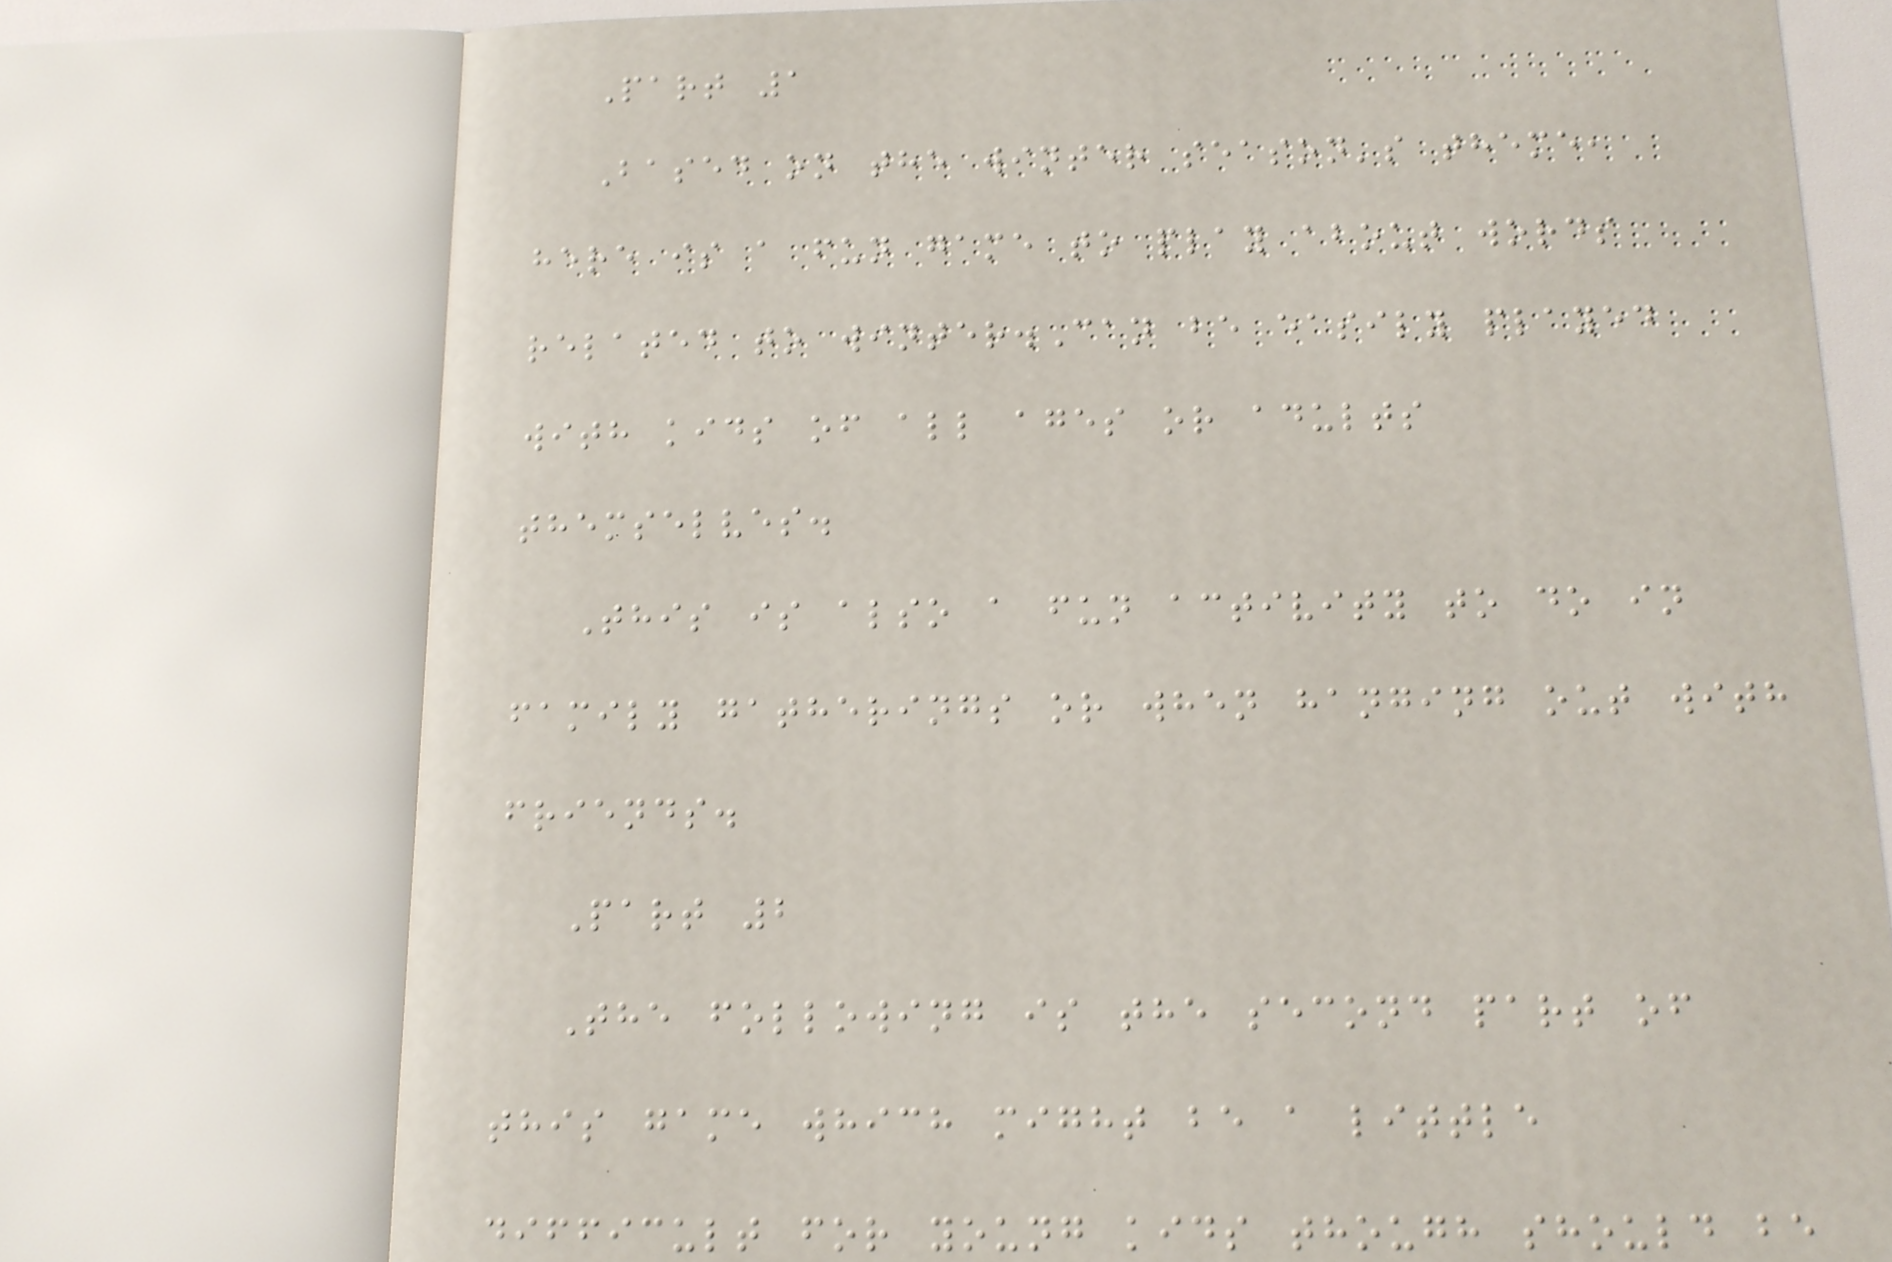Part 1
Based on the winter season's theme,
here is a fun game to play about words
related to winter.Can be easily played
with kids of all ages or adults
themselves.
This is also a fun activity to do in
family gatherings or when hanging out with
friends.
Part 2
The following is the second part of
this game which might be a little
difficult for young kids though should be
